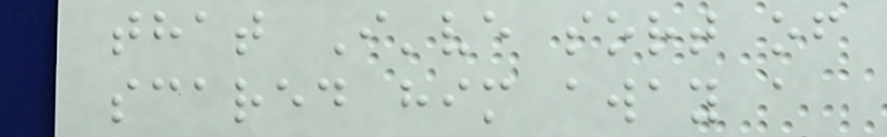that I've sort of
scared him away a
